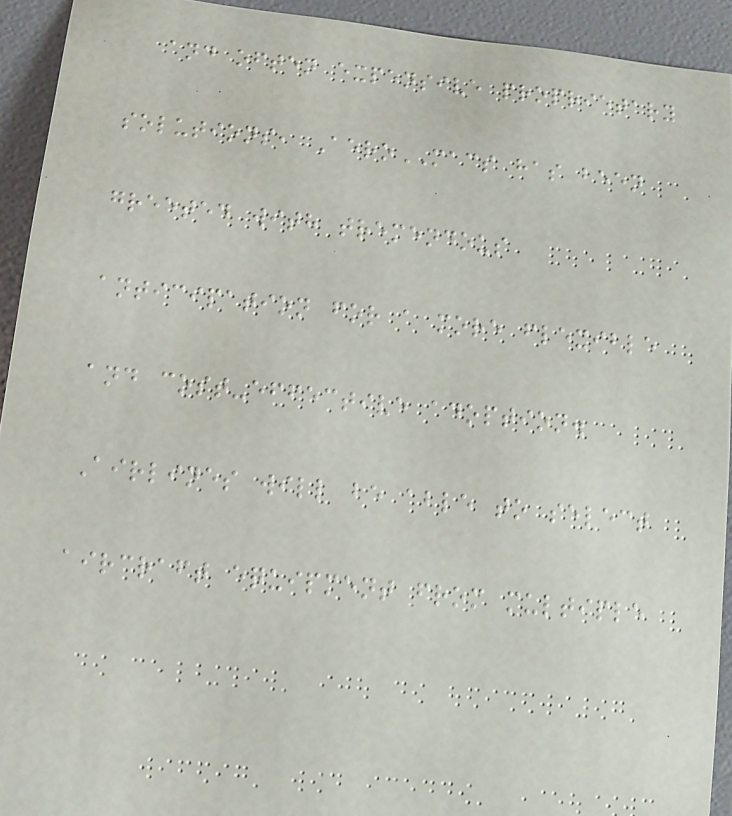and often expensive proprietary
solutions, AeroMACS has been
greeted with tremendous
anticipation for a more flexible
and cost-effective adoption.
Airlines will be able to select
aircraft equipment from multiple
